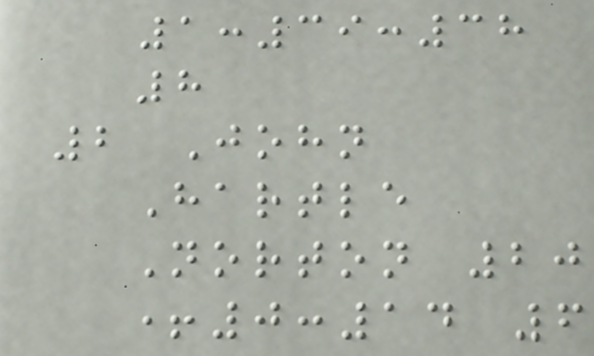1:39:38
8
2 John
Hartle
Norton 20
+0:14 6
